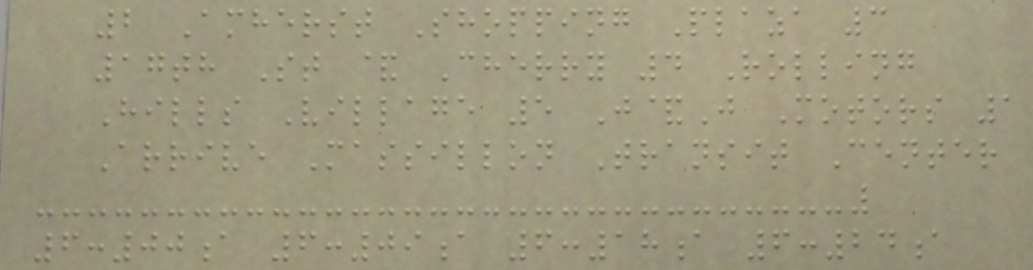2 Amherst Shopping Plaza 3
17th St & Cherry 4 Rolling
Hills Village 5 J&J Motors 1
Arrive Massillon Transit Center
6:00a 6:09a 6:18a 6:24a
